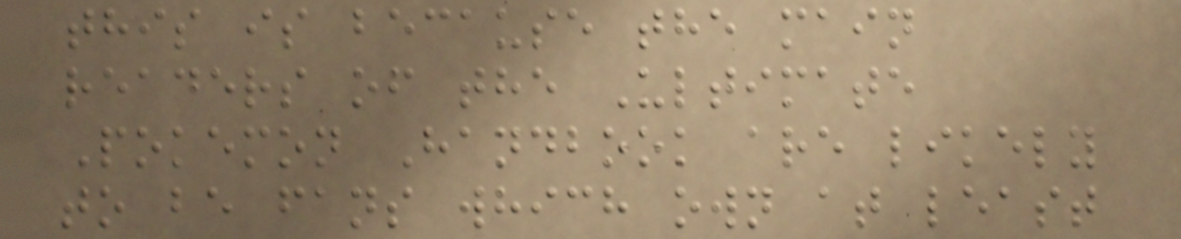this is because the main
readers of the Ultimate
Pokemon Handbook are likely
to be fans which own at least
